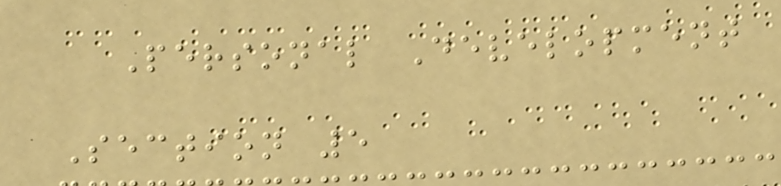Personal Development
Section 5
